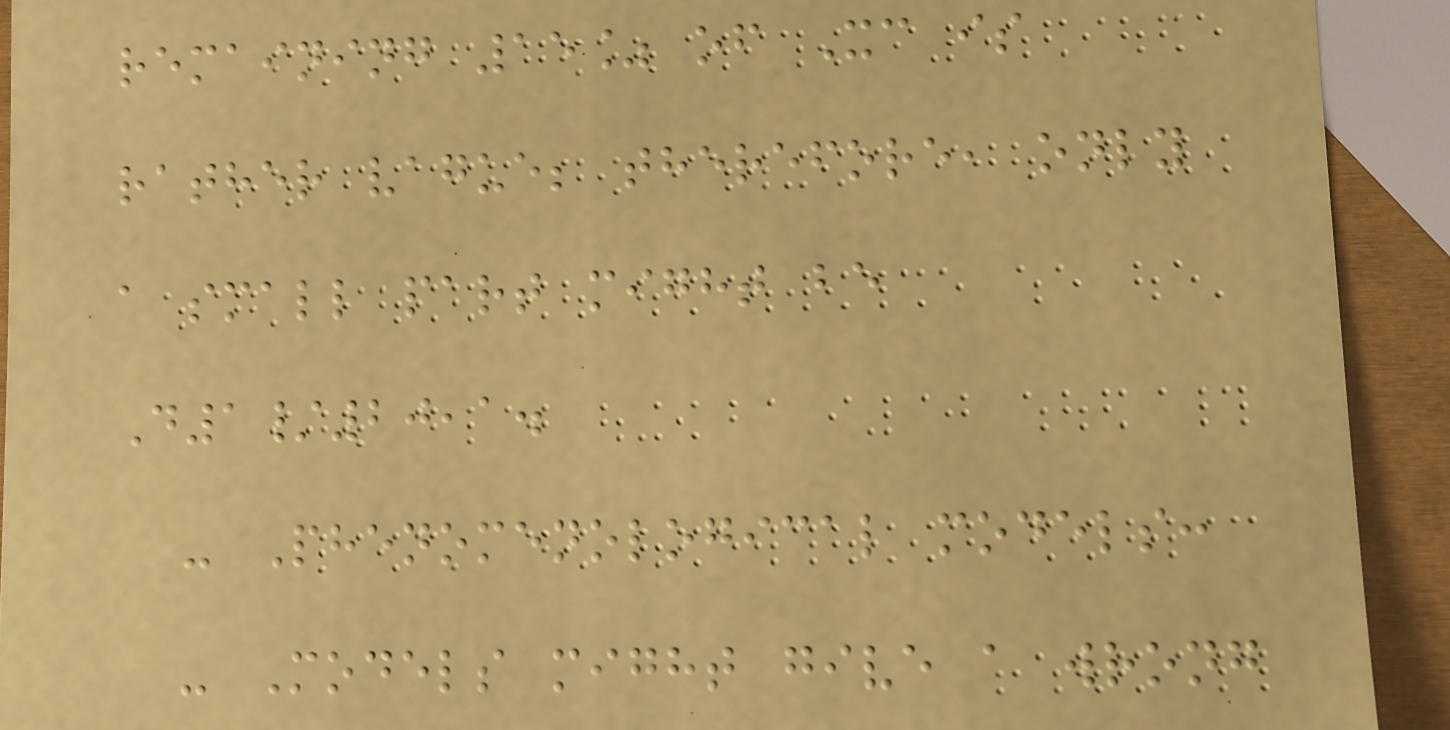remaining 15% of Xc is
rather vague; therefore, only
a small part might be
D1/20,1.
- Phenomenological models:
- Models might give a wrong
